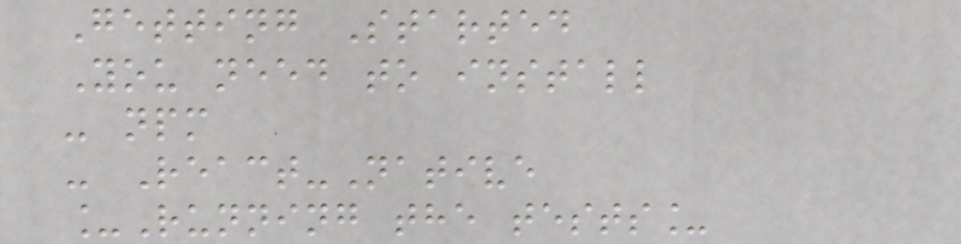Getting Started
You need to install
- npm
- React-Native
_Running the tests_
